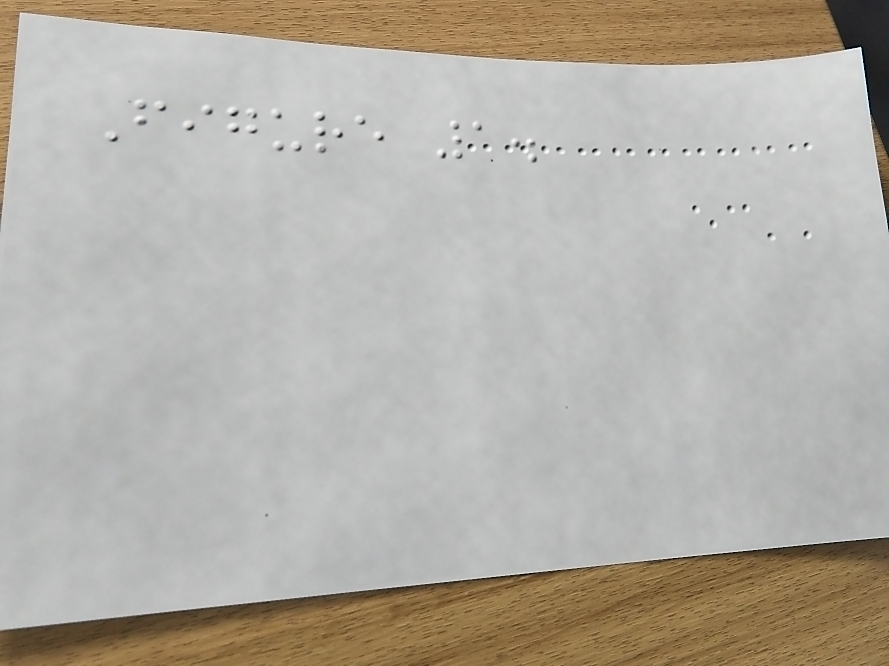Figure 1.
